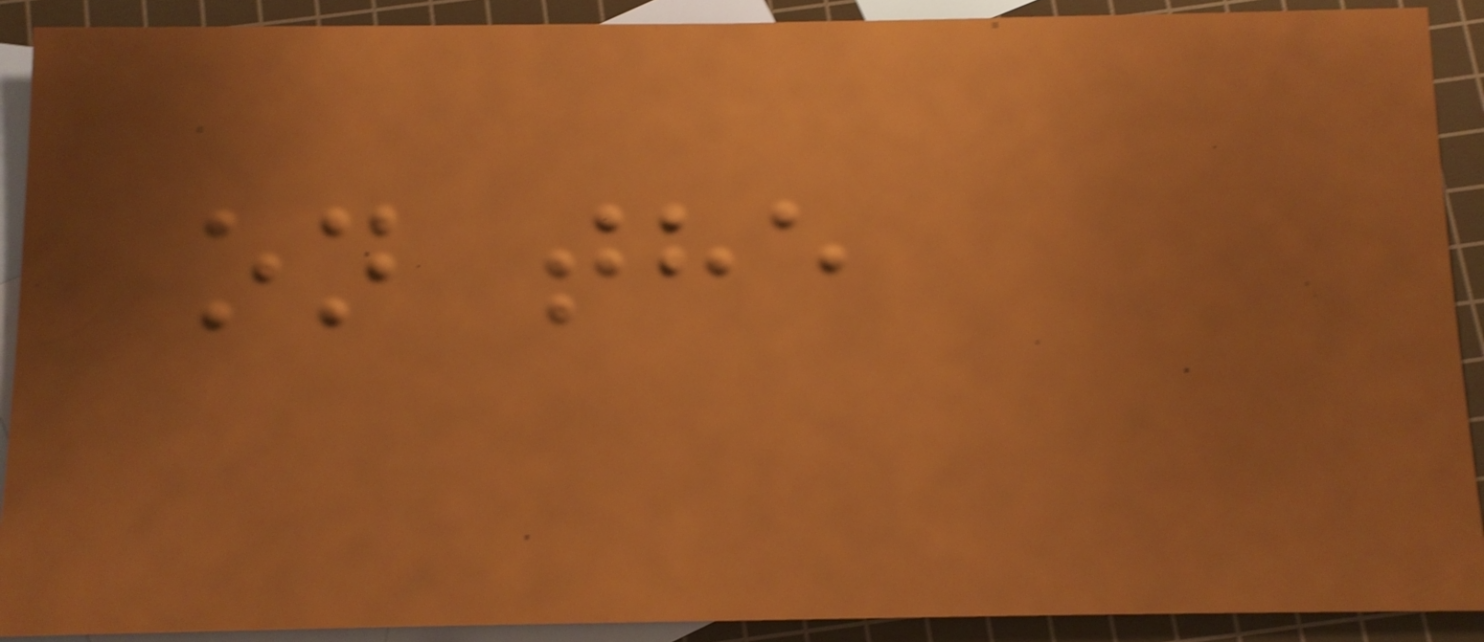on the
